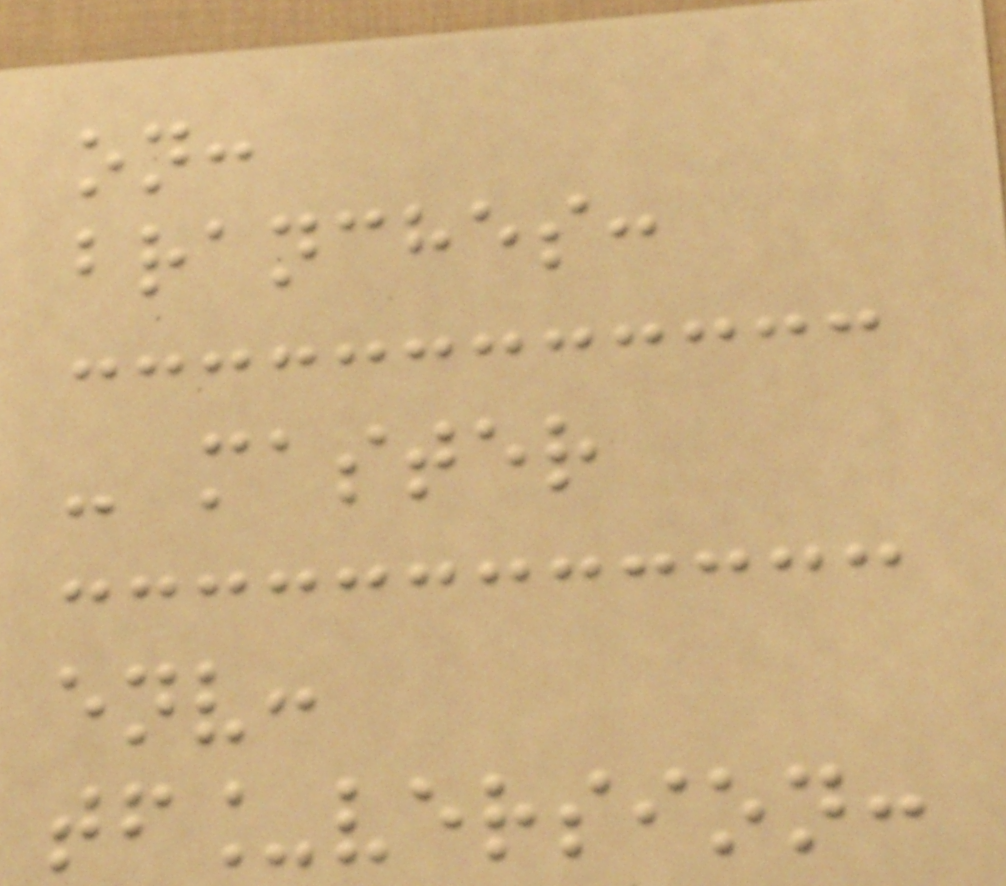on:
branches:
- master
env:
tf_version:
